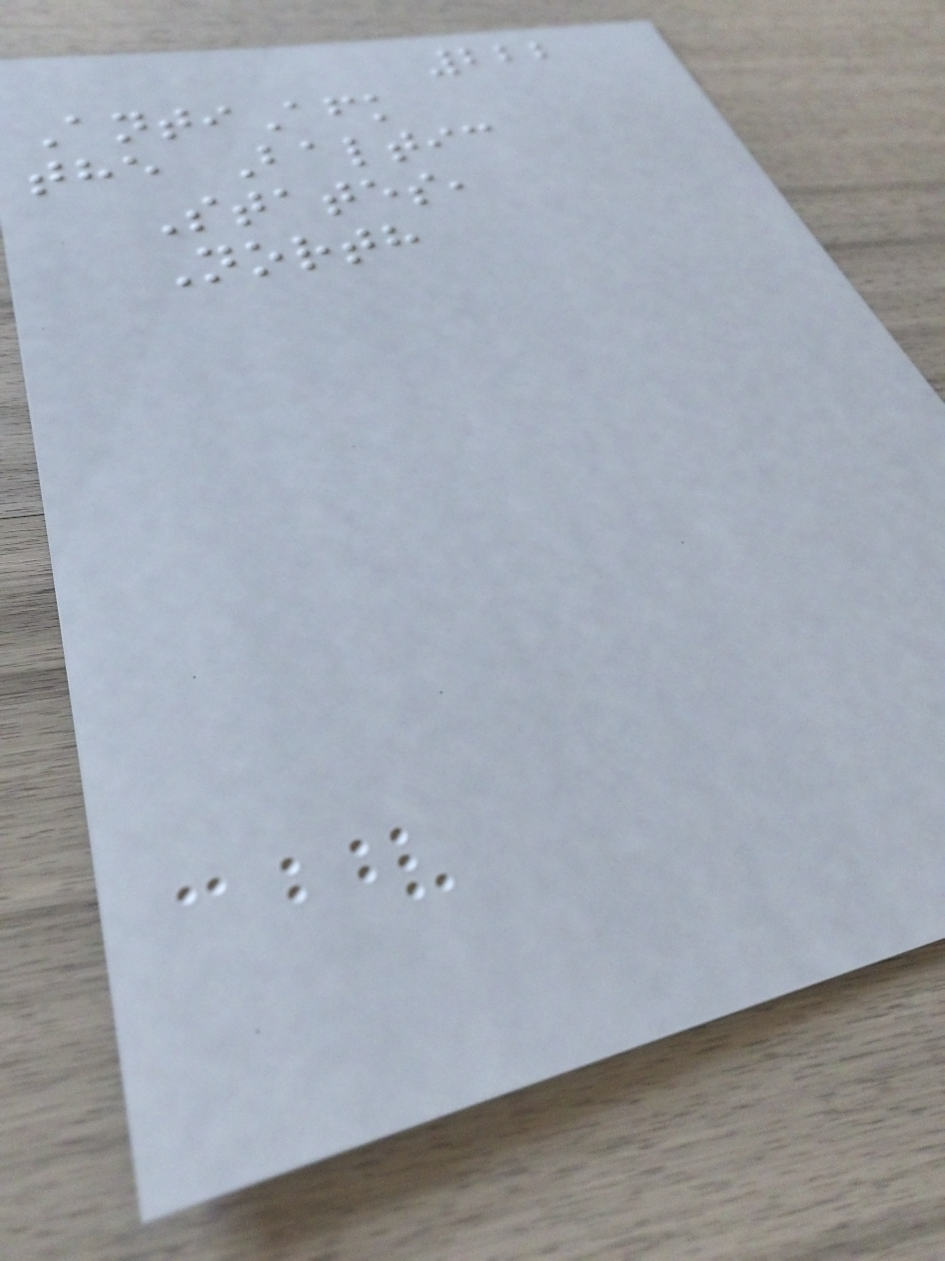222
AntiAfk
the Baltic
States,
North
